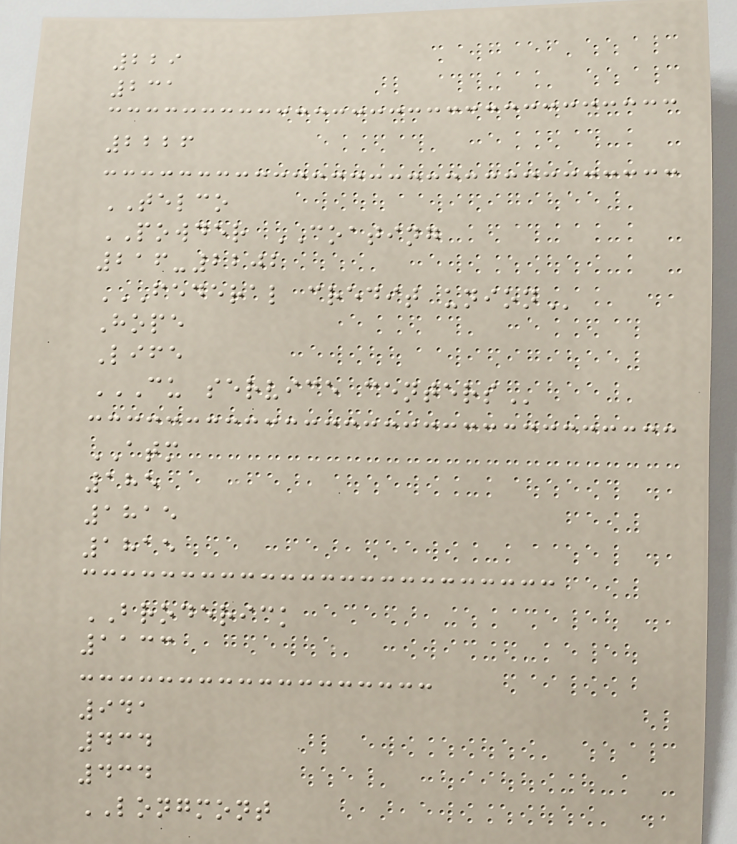229
231
2226
TELCO
POWDER COATING
216-2202
FEDERAL CREDIT UNION
Hope
Life
CU SERVICE CENTERS
ATM
185
1815
1815
BRODERICK
1133
941
434
434
LONGMONT
